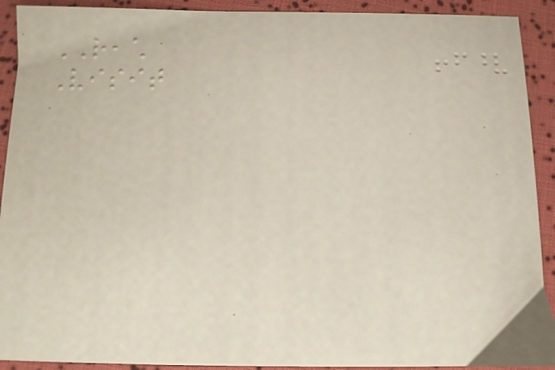REACH
Visit
